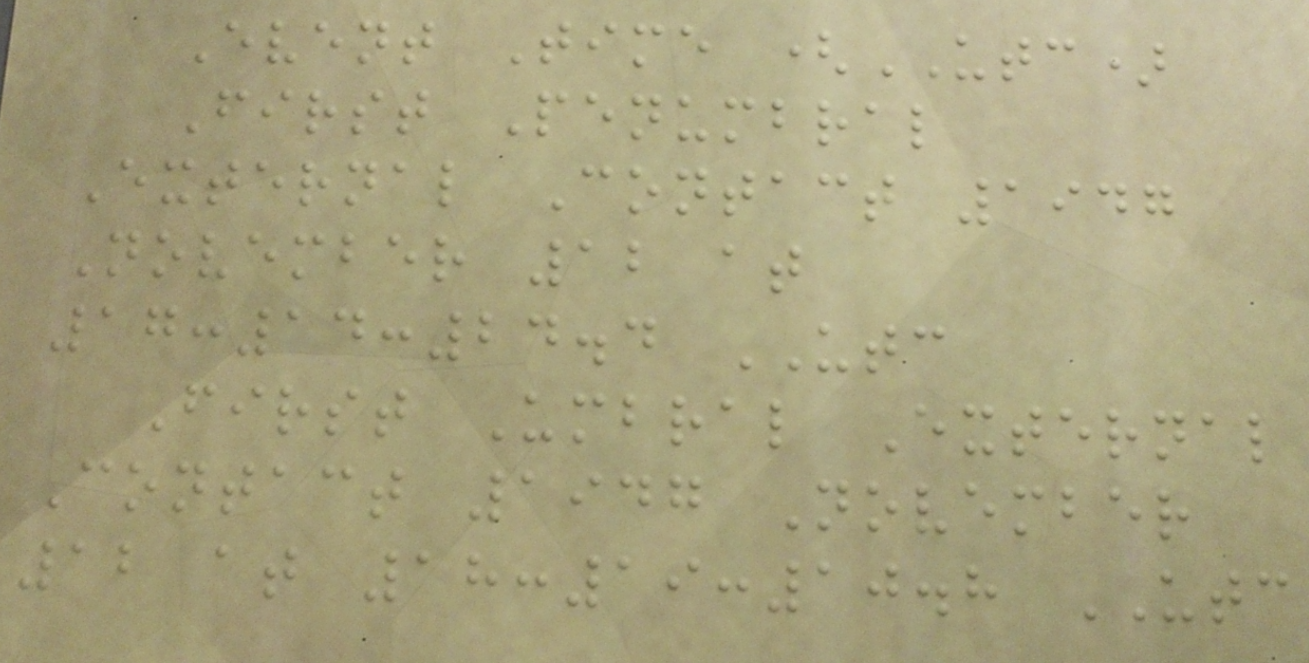Event Time (UTC)
First Penumbral
External Contact 1947
November 12 at
17:14:24.4 UTC
First Umbral External
Contact 1947 November
12 at 18:19:10.8 UTC
